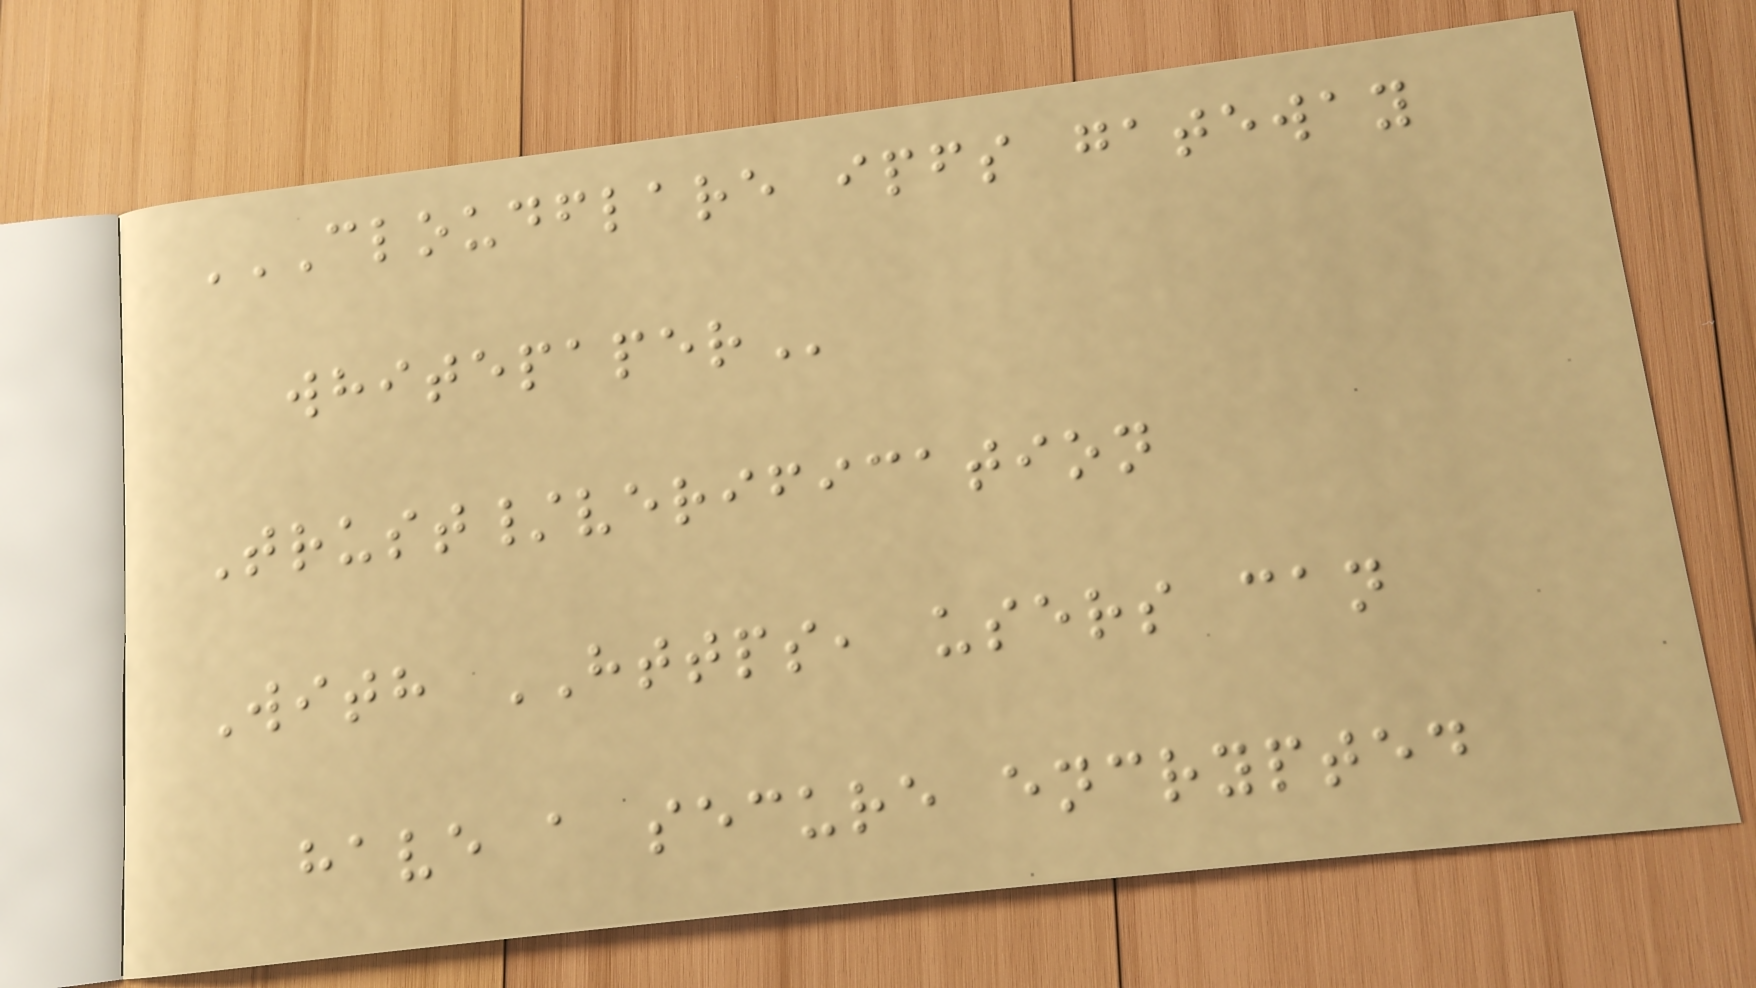CLOUDFLARE IPFS GATEWAY
WHITEPAPER
Trust/verification
With HTTPS, users can
have a secure encrypted
